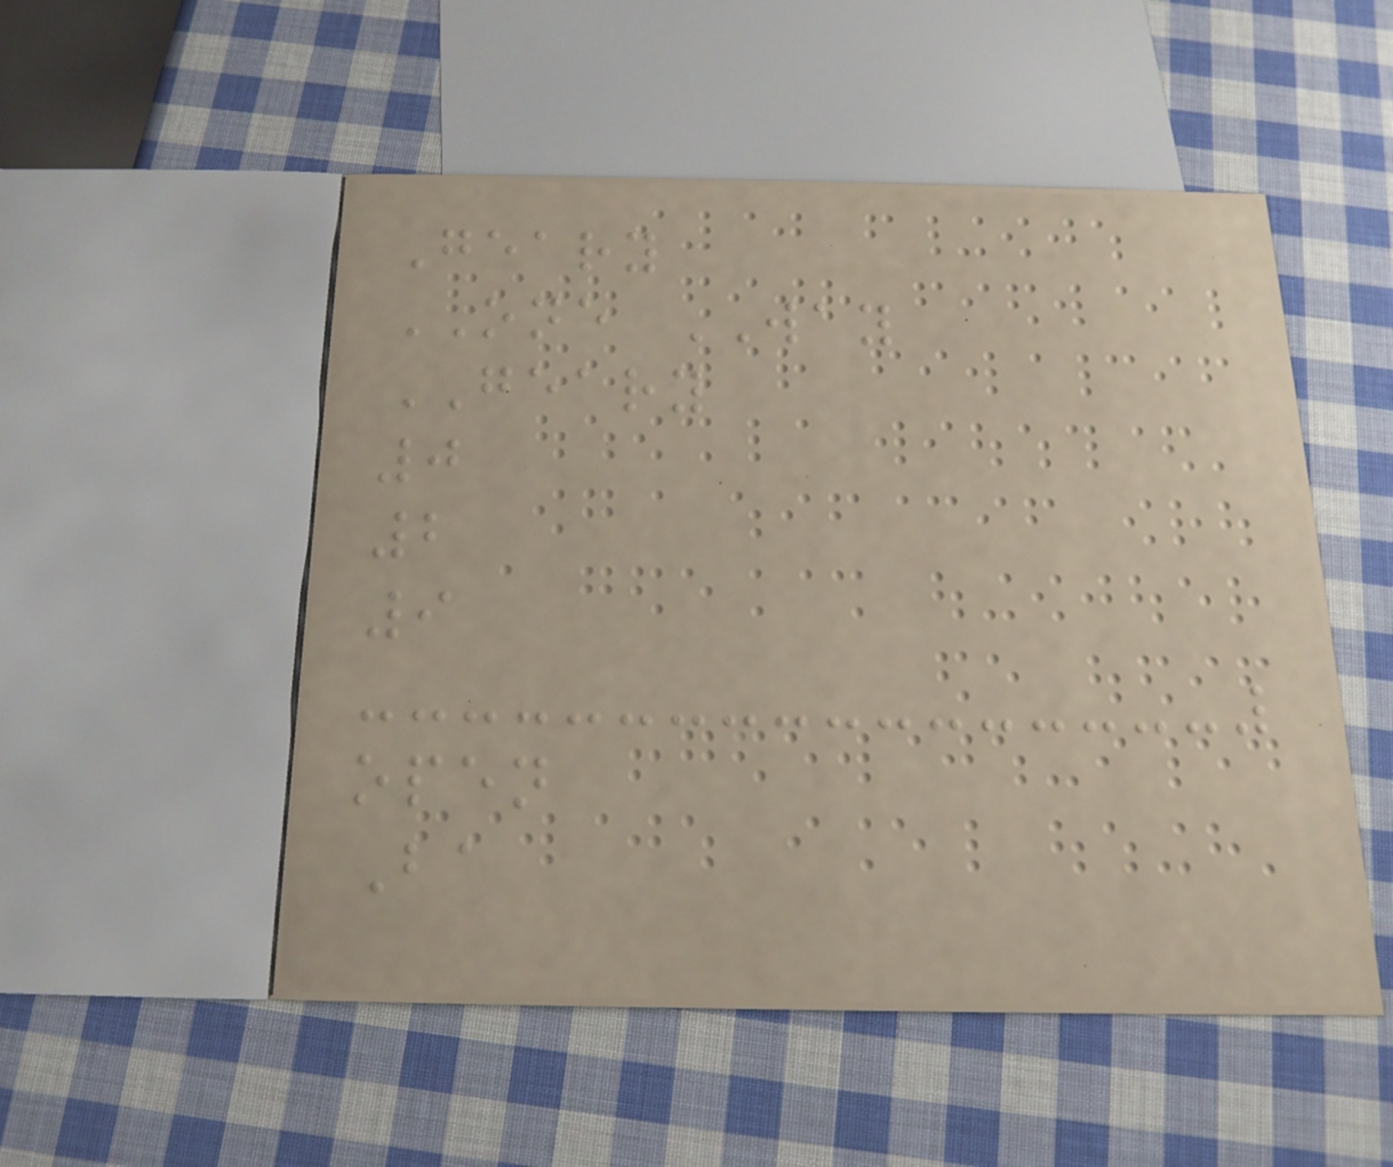Geary
ONE WAY
GEARY
0
2
9
open
Ba
